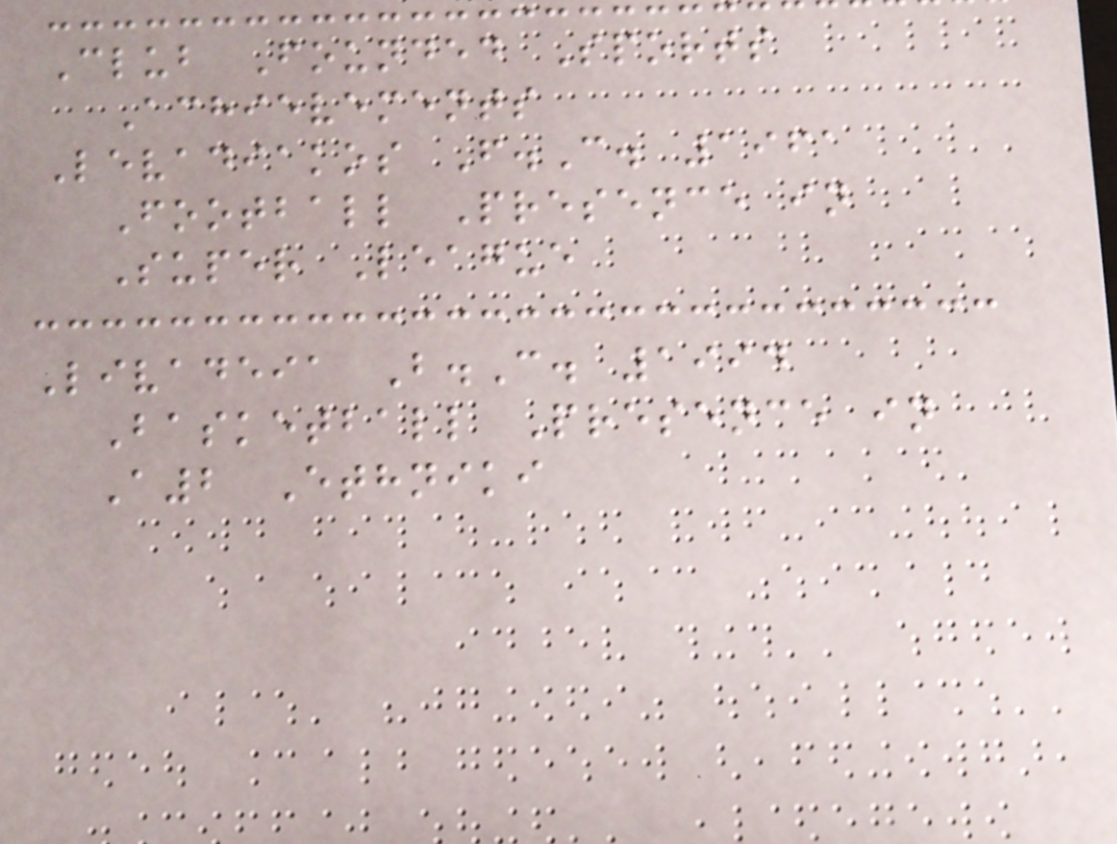Club Founded Sports
Achievements
Levadiakos F.C. 1961
Football Presence in
Super League
Livadeia B.C. 1994
Basketball Presence in
A2 Ethniki
